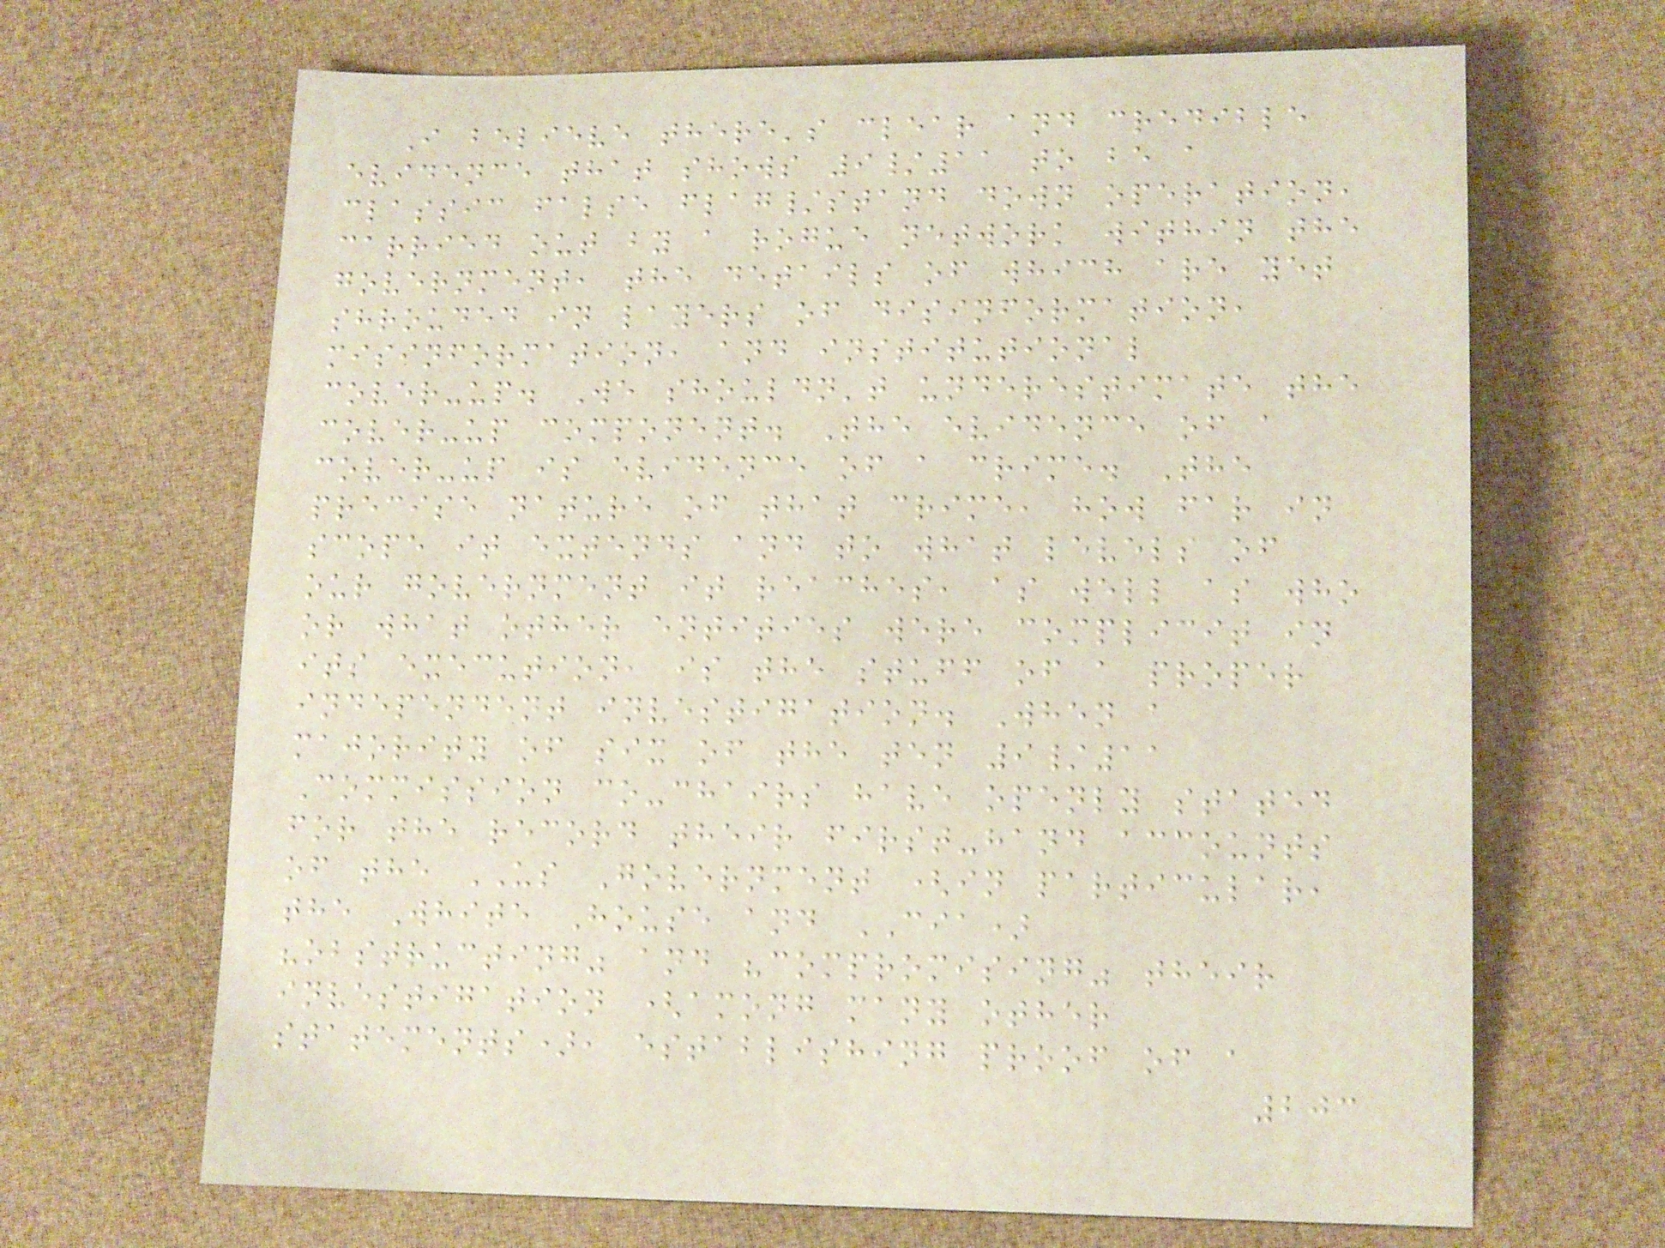I believe there's clear and credible
evidence that shows 9/11 to be a
classic false flag/stand down operation,
carried out by a rogue network within the
government, the details of which are yet
shrouded in layers of disinformation,
misinformation, and institutional
cover-up. We shouldn't underestimate the
cover-up component. The evidence of a
cover-up is evidence of a crime. The
precise nature of that crime, how far in
scope it extends and to what levels of
our government it reaches, as well as who
or what other entities were complicit in
its execution, is the stuff of a proper
independent investigation. When a
majority of six of the ten 9/11
Commission co-chairs have openly stated
for the record their first-hand accounts
of the US Government (in particular,
the White House and CIA)
"obstructing" and "compromising" their
investigation (among many other
statements), establishing proof of a
203
